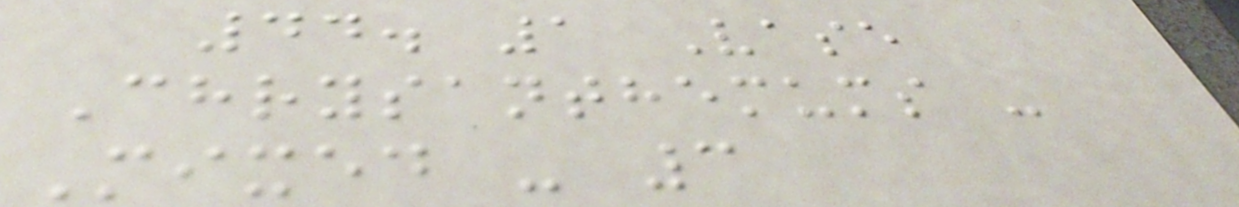44. 1 Vase
Chrysanthemums -
Mixed - 3
